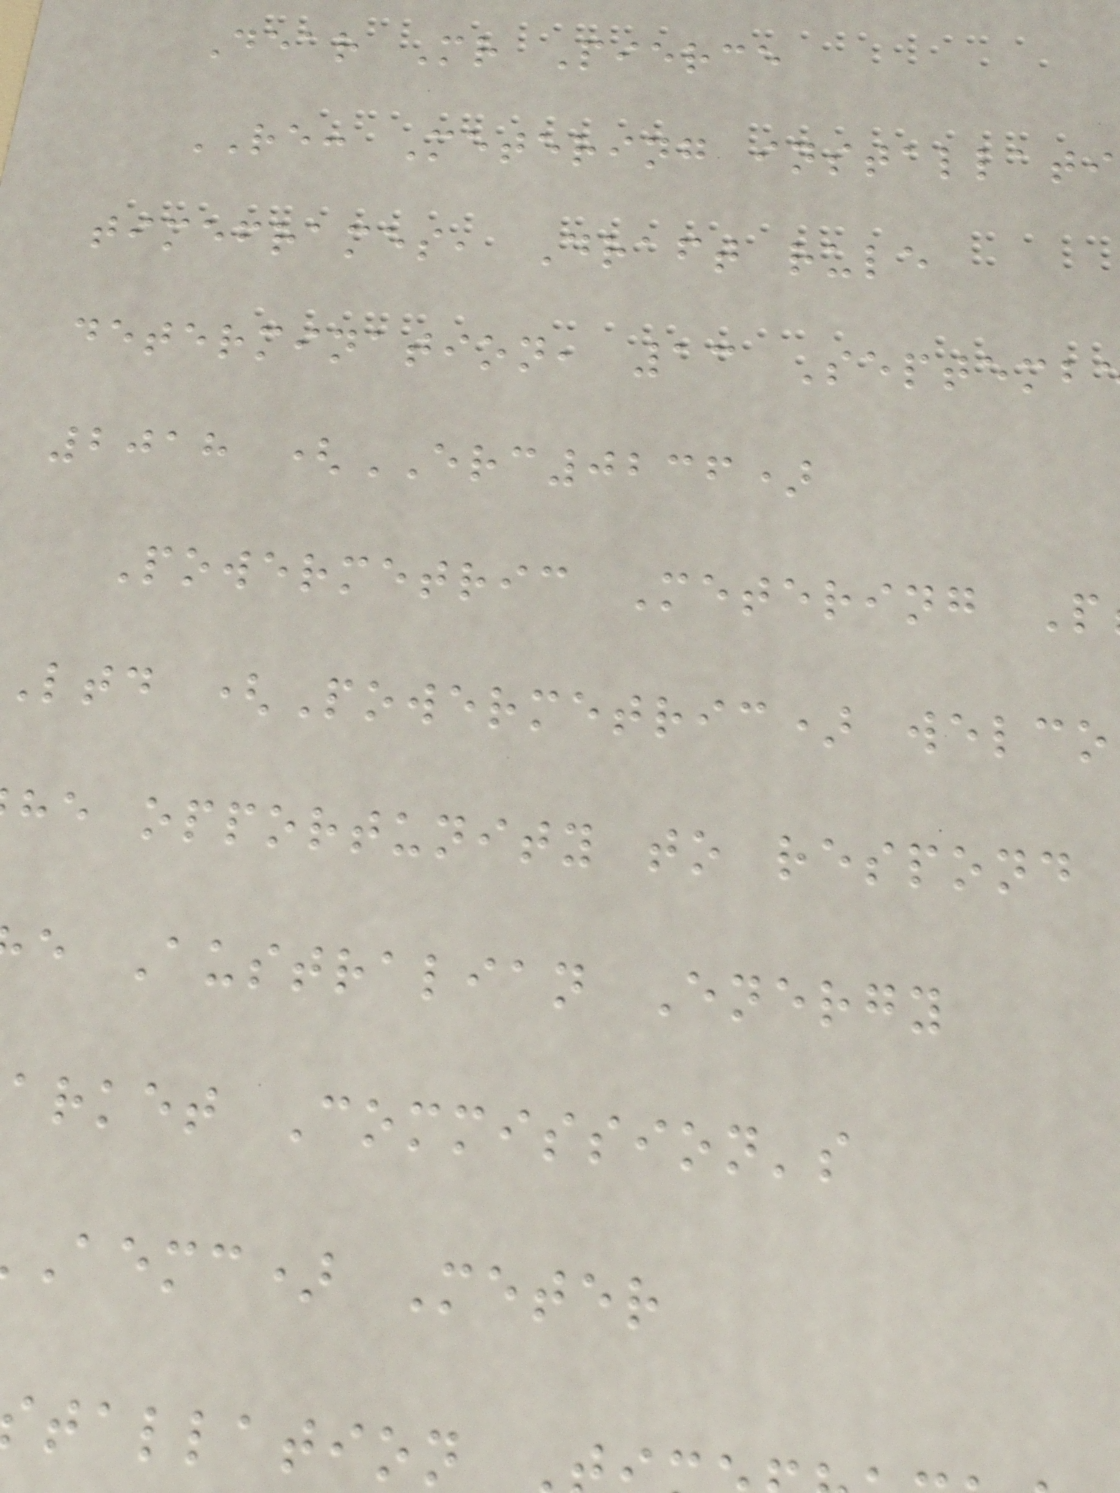Dear Mr Pierce
RE: Metering installati
timeframes, Draft rule
determination, 13 Septemb
2018 (ERC0236)
Powermetric Metering P
Ltd (Powermetric) welco
he opportunity to respond
e Australian Energy
arket Commission's
aemc) Meter
tallation
